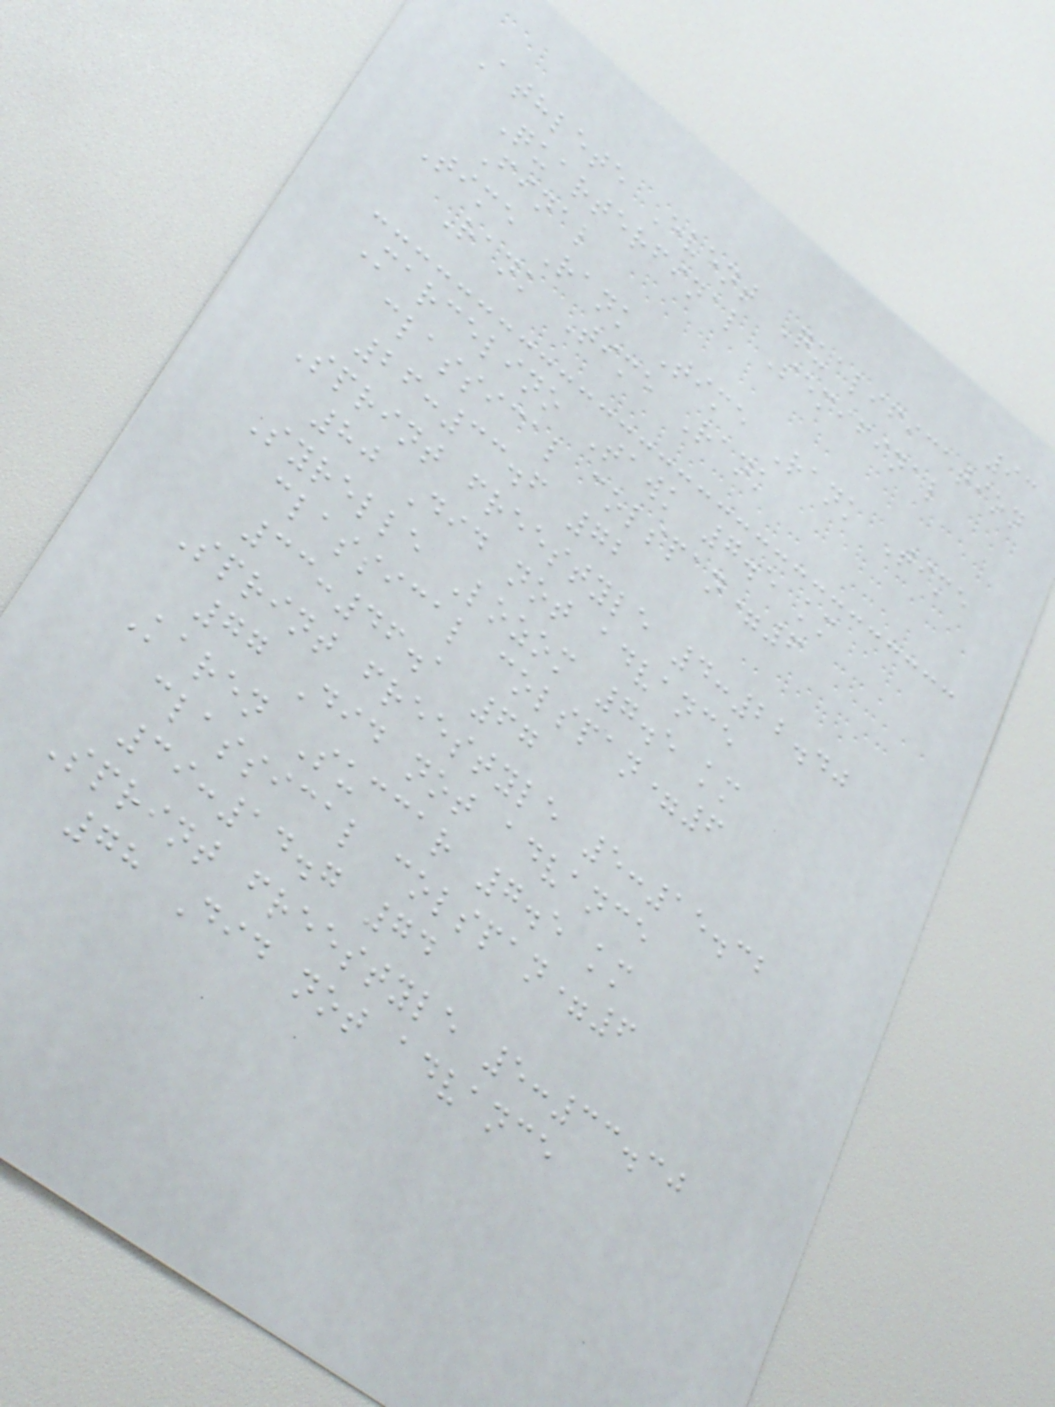93
Athlete Event Qualification
Quarterfinal Semifinal
Final
Time Rank Time Rank Time
Rank Time Rank
Marcelino Tawk 7.5 km
classical colspan=6
26:33.6 72
Sprint freestyle 4:22.40
80 Did not advance
Syrelle Lozom 7.5 km
classical colspan=6
33:46.1 67
Sprint freestyle 5:15.32
77 Did not advance
Karen Succar 7.5 km
classical colspan=6
39:14.7 74
Sprint freestyle 5:33.30
78 Did not advance
